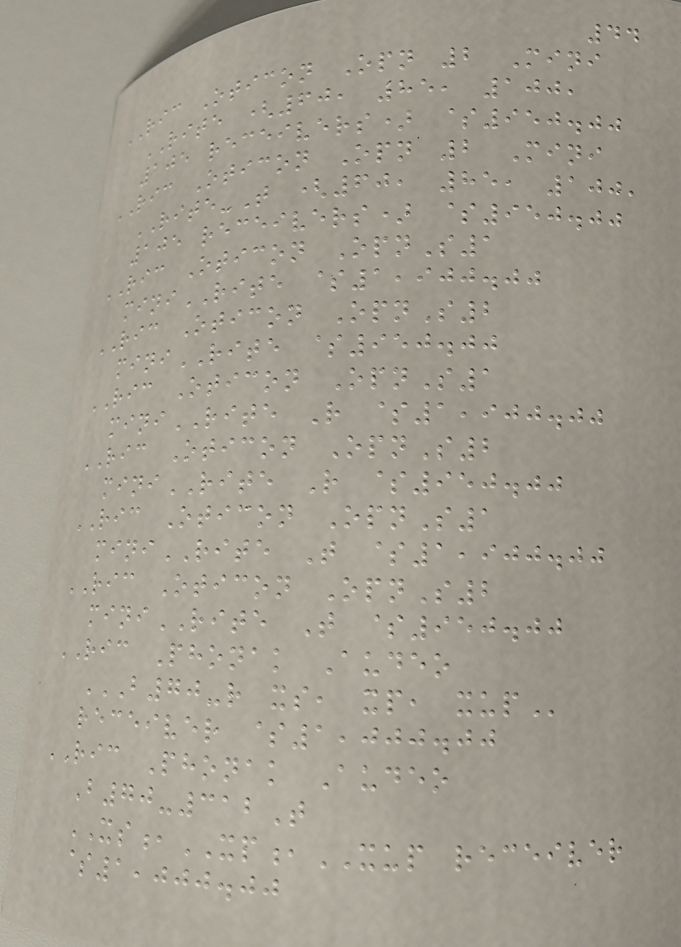44
RIC Oticon Opn 2 Mini
RITE (60, 85, 100,
105 receivers) $950.00
RIC Oticon Opn 2 Mini
RITE-T (60, 85, 100,
105 receivers) $950.00
RIC Oticon OpnS1
miniRITE $1,900.00
RIC Oticon OpnS2
miniRITE $950.00
RIC Oticon OpnS1
miniRITE R $1,900.00
RIC Oticon OpnS2
miniRITE R $950.00
RIC Oticon OpnS1
miniRITE T $1,900.00
RIC Oticon OpnS2
miniRITE T $950.00
RIC Phonak Audeo
B70-R XS, XP, XUP
receiver $1,000.00
RIC Phonak Audeo
B70-312T
XS,XP,XUP receiver
$1,000.00
